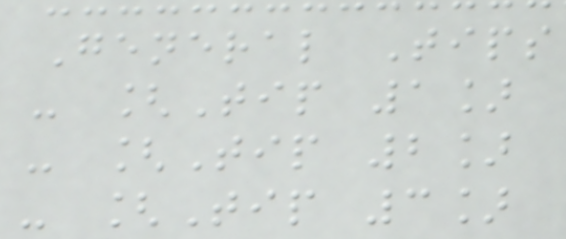General Tips
- [Tip 1]
- [Tip 2]
- [Tip 3]
